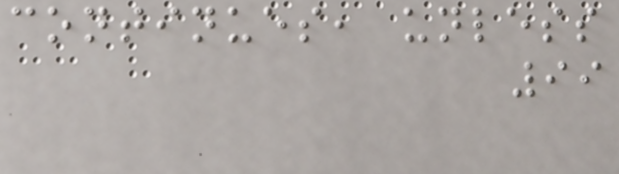continues, unless
99
